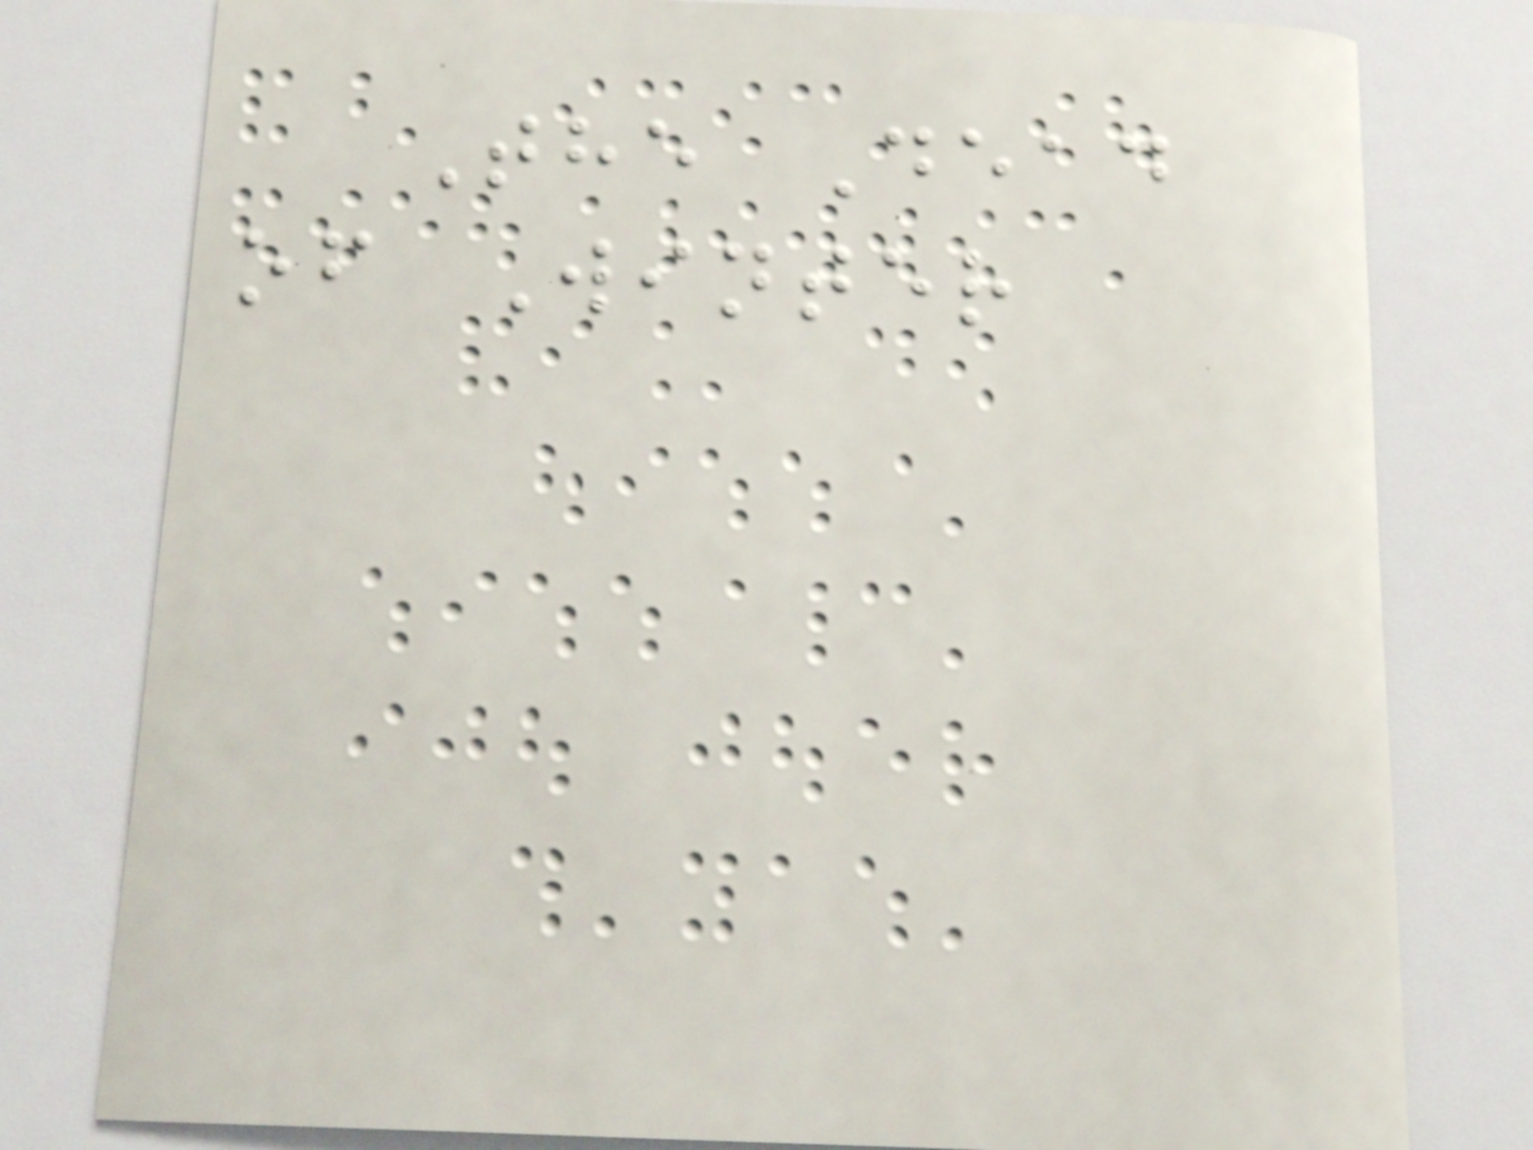The Dead
of Winter
